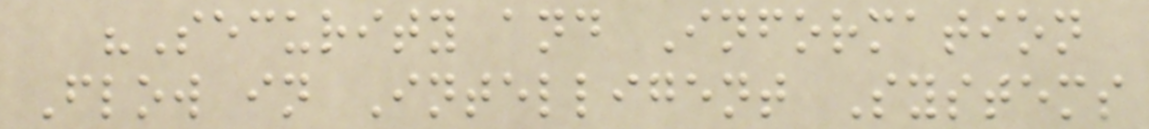"Security and Information
Flow in Intelligent Systems
